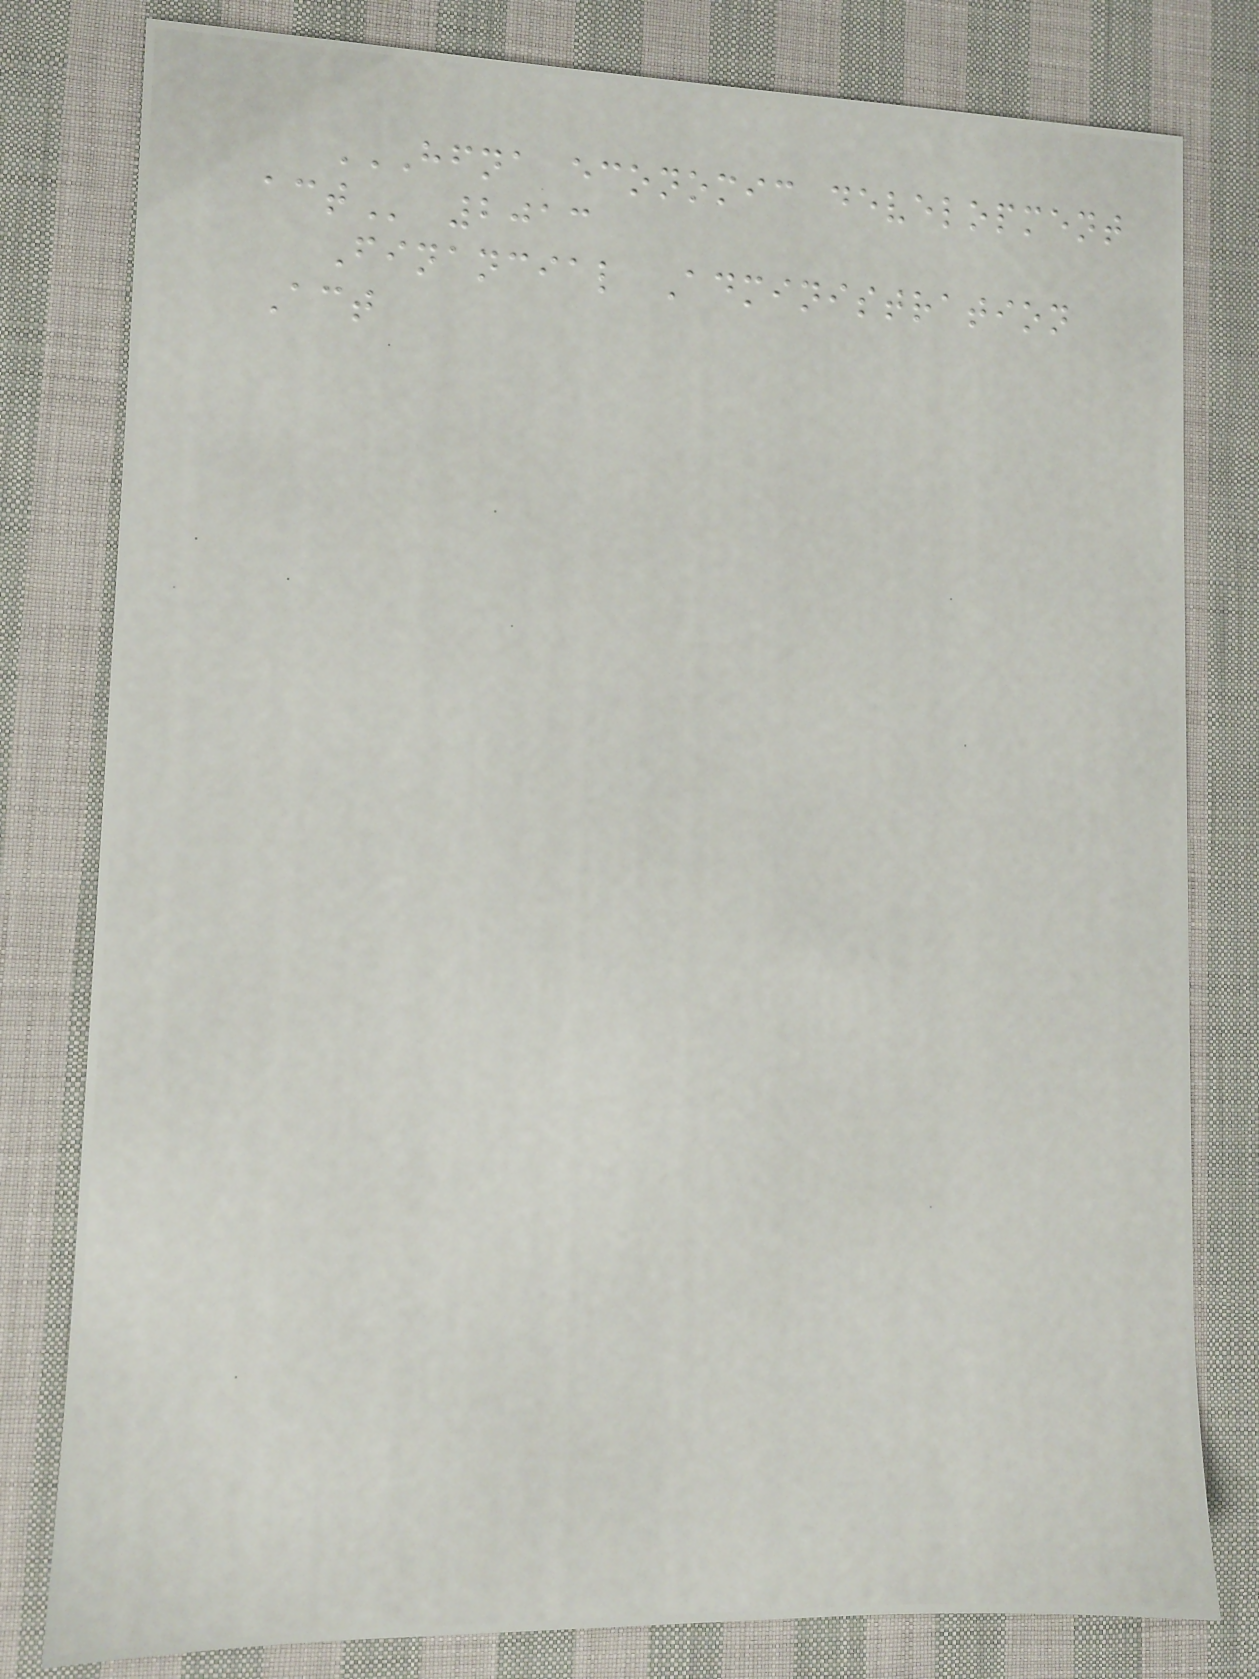HFNA ECONOMIC DEVELOPMENT
ACT 2013
Financial Administration
Act
